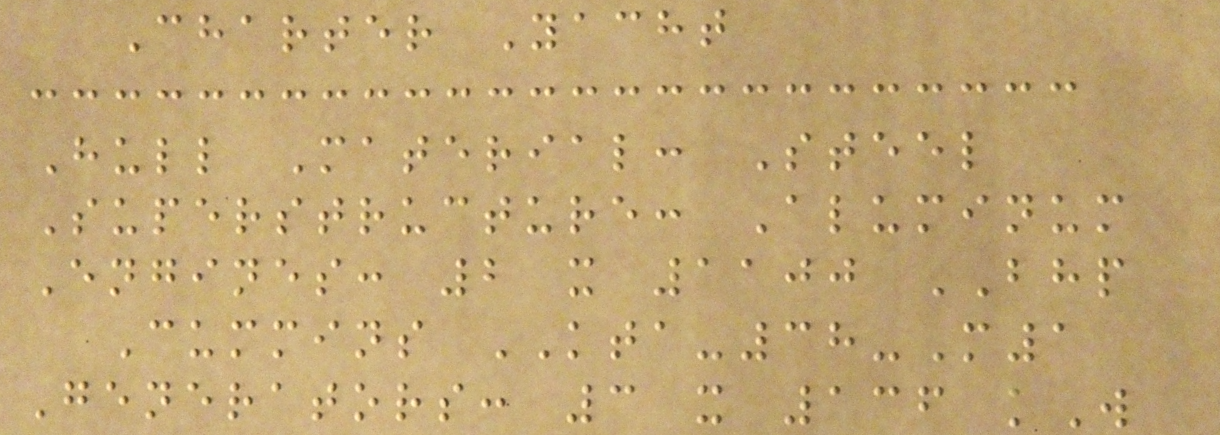Charter Yacht
Hull Material: Steel
Superstructure: Aluminum
Engines: 2 x 1100 BHP
Cummins KTA-38-M1
Generators: 3 x 136 kW
